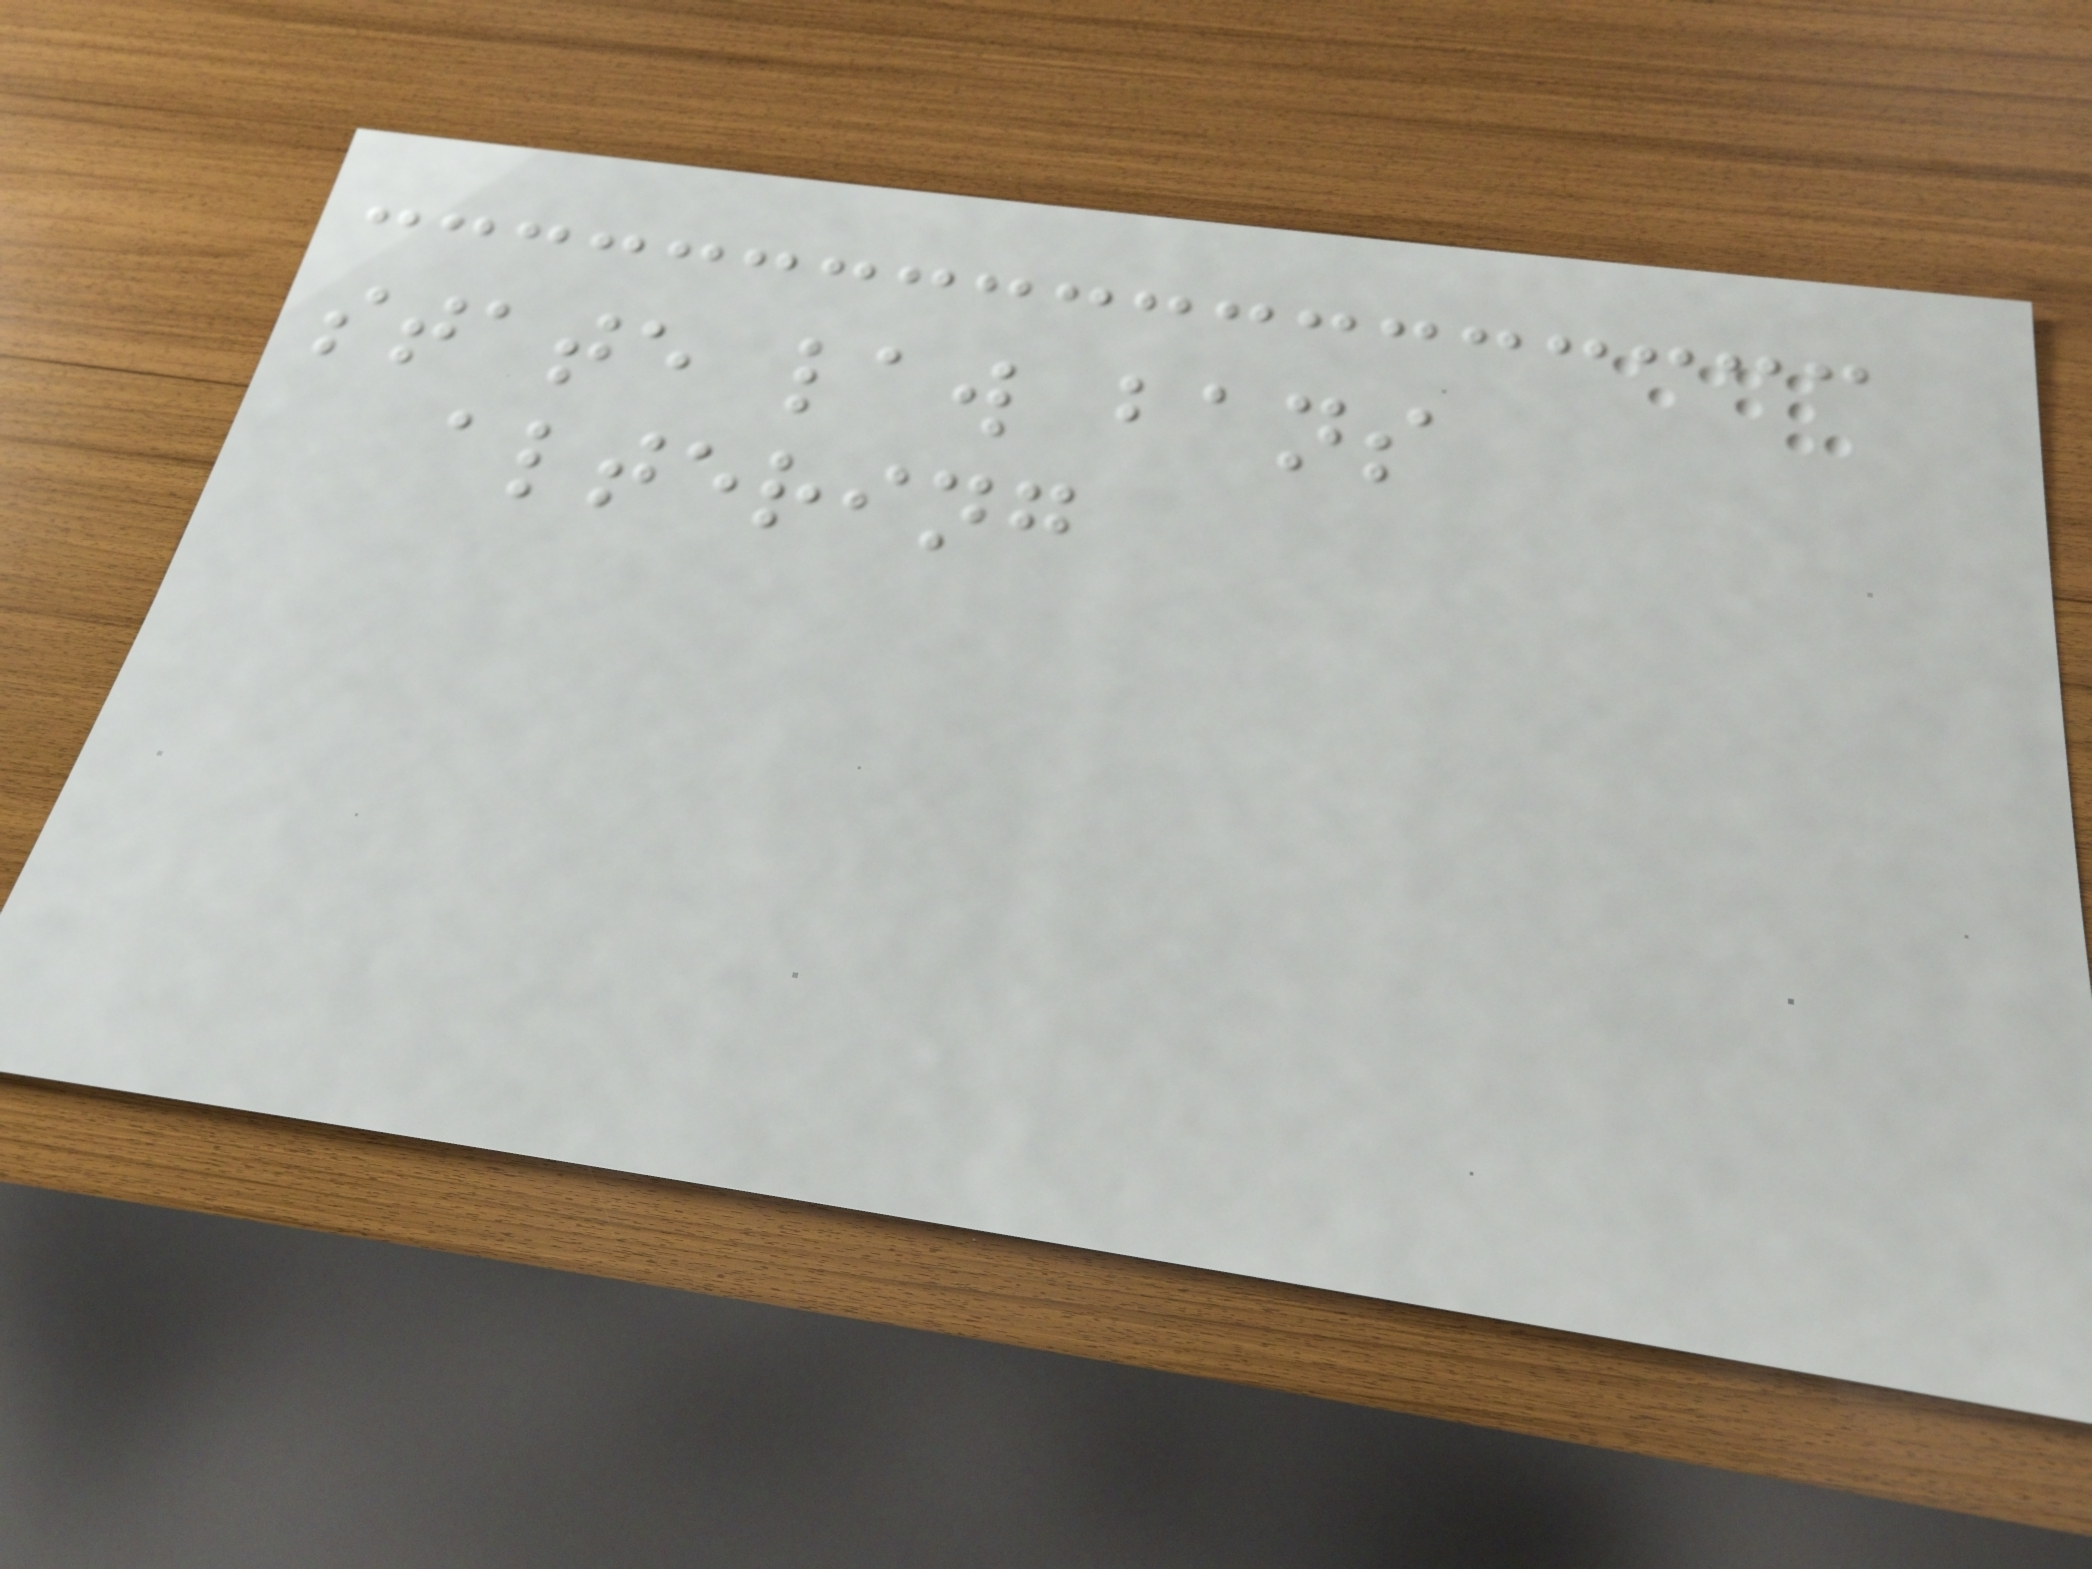state law bans
altering
